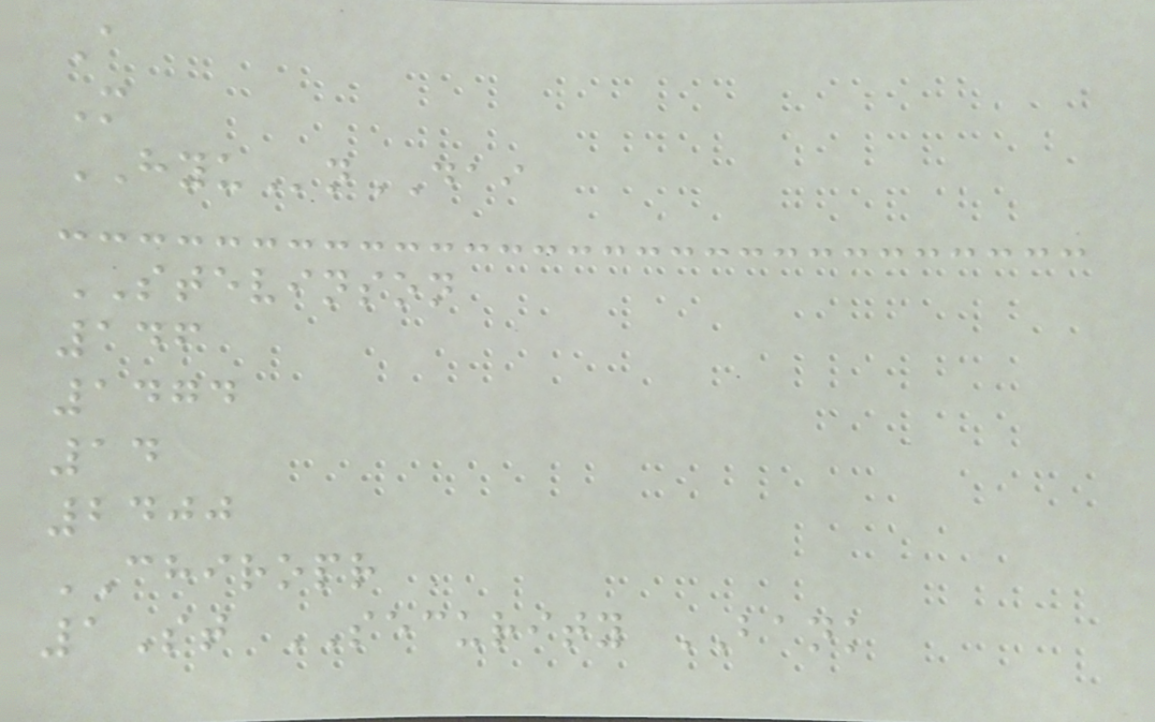A
M
HYUnDAI
STEVINSON
146
1474
14
2400
CHIROPR
1St SECURITY BANK
